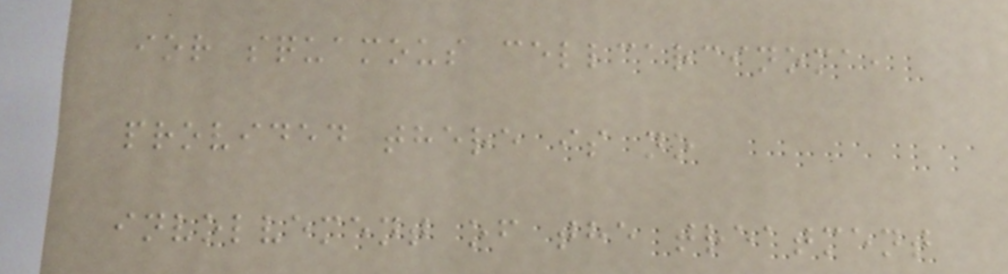ior squamous cellcarcinoma,
provided there is no
involvement of the treatment
